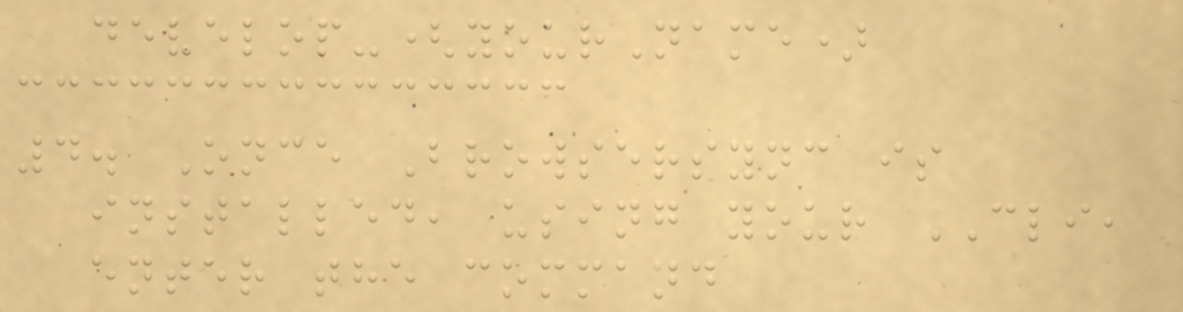develop-(yourName)
4. Once Browsersync is
installed, using your CLI,
enter the command
